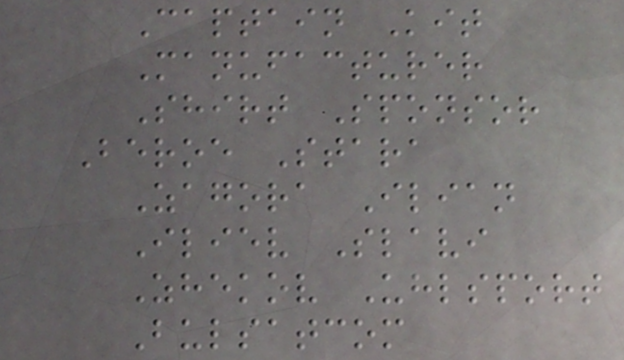Captain Kit
Manufacturer
Shirt Sponsor
Beroe Stara
Zagora Ilian
Iliev Slavi
Zhekov Uhlsport
Bulsatcom
